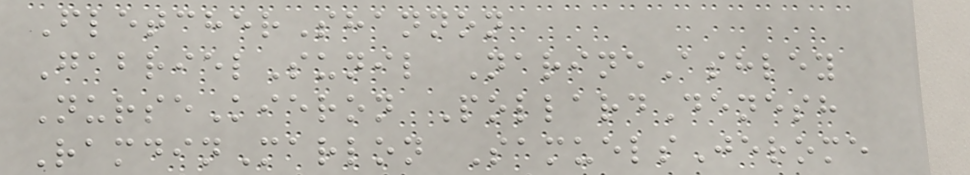FletcherShannon
GabrielSunil NarineAshley
NurseKieron PollardDenesh
RamdinMarlon SamuelsJerome
